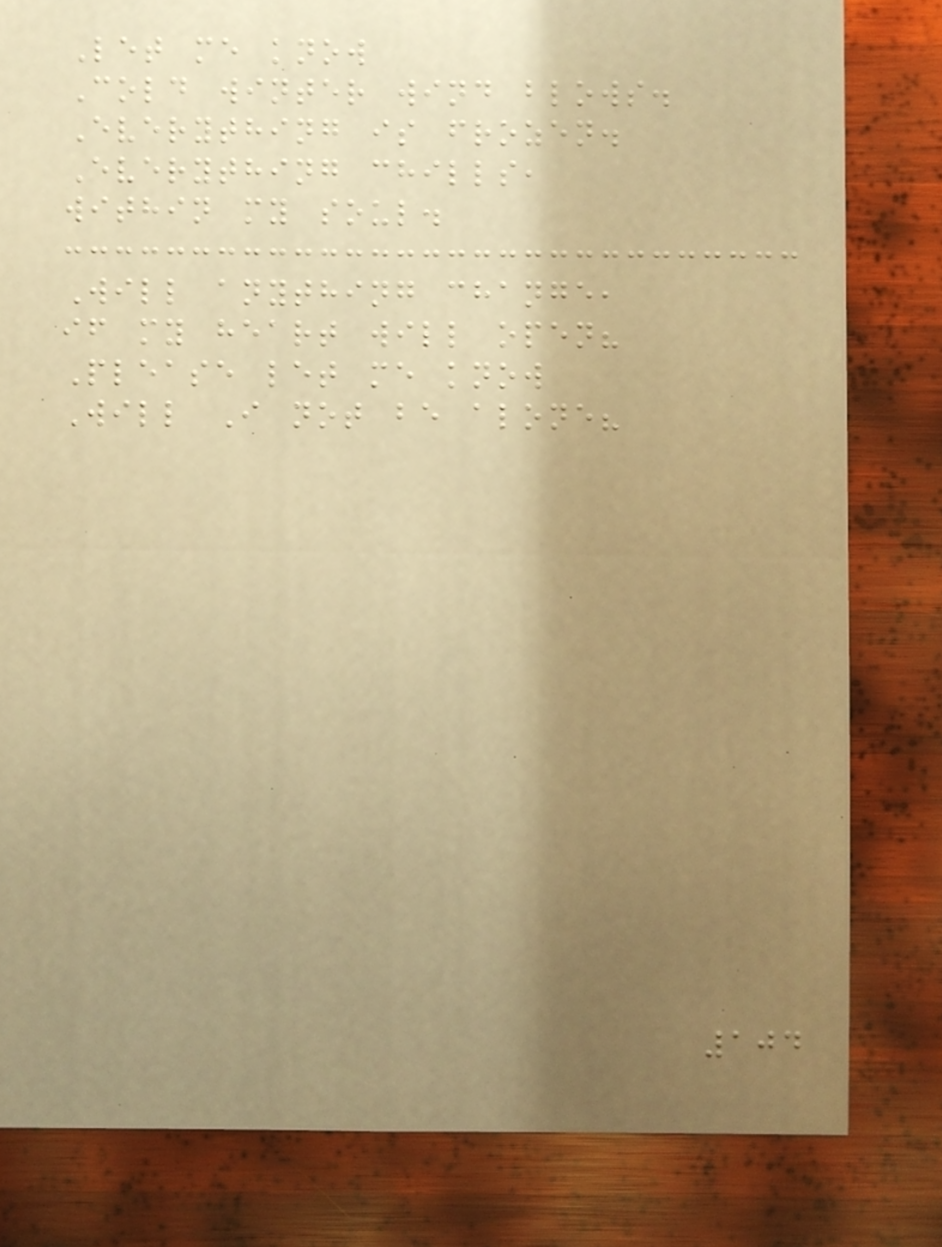Let me know
Cold winter wind blows.
Everything is frozen.
Everything chills,
within my soul.
Will anything change,
if my heart will open?
Please let me know
Will I not be alone?
104
